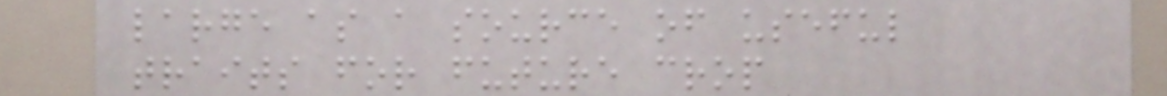large as a source of useful
traits for future crop
